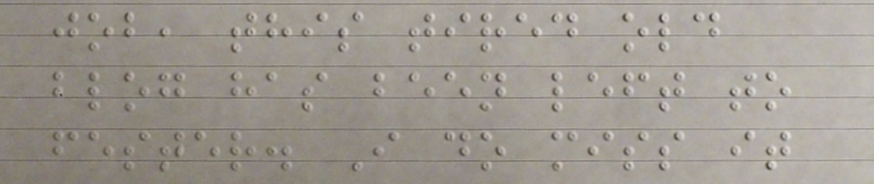job, this tired old
blog has been left to
fester. I do miss it
